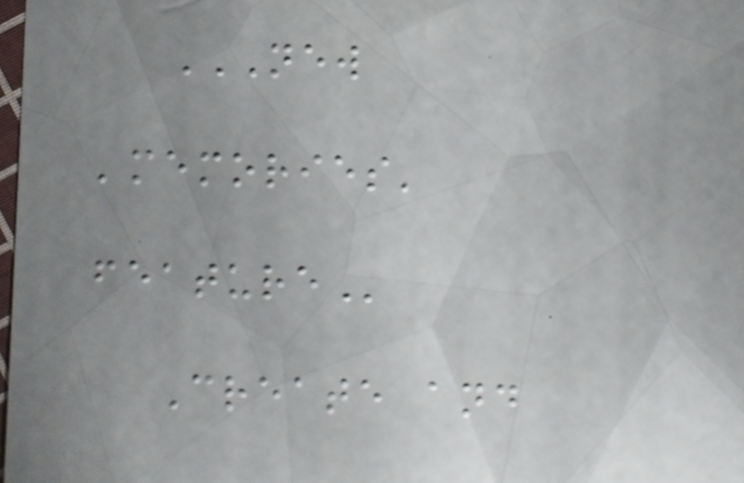NEW
'MEMORIES'
FEATURE
Create and
